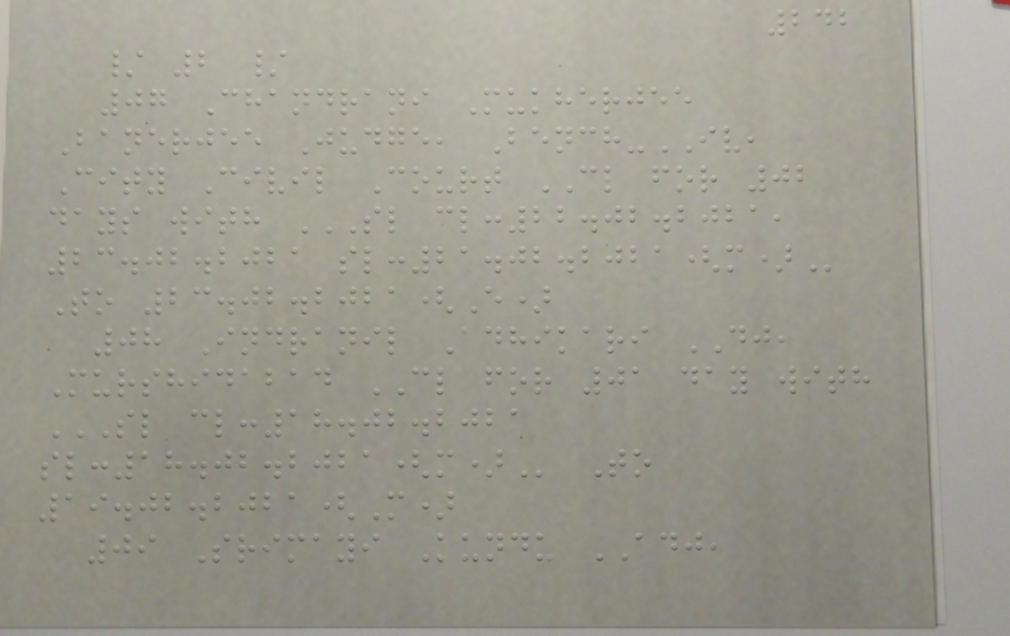242
/ 2 /
07 Chandrani Mukherjee
Banerjee Judge, Bench-IV,
City Civil Court CL for 02
days with SL CL:22.02.2021,
23.02.2021 SL:21.02.2021(M)
To 23.02.2021(E)
08 Indranil Adhikari DJ,
Murshidabad CL for 01 day with
SL CL:18.02.2021
SL:18.02.2021(M) To
19.02.2021(M)
09 Srimayi Kundu ADJ,
